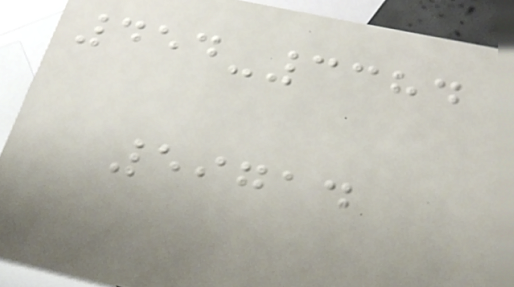454-3384
59714
